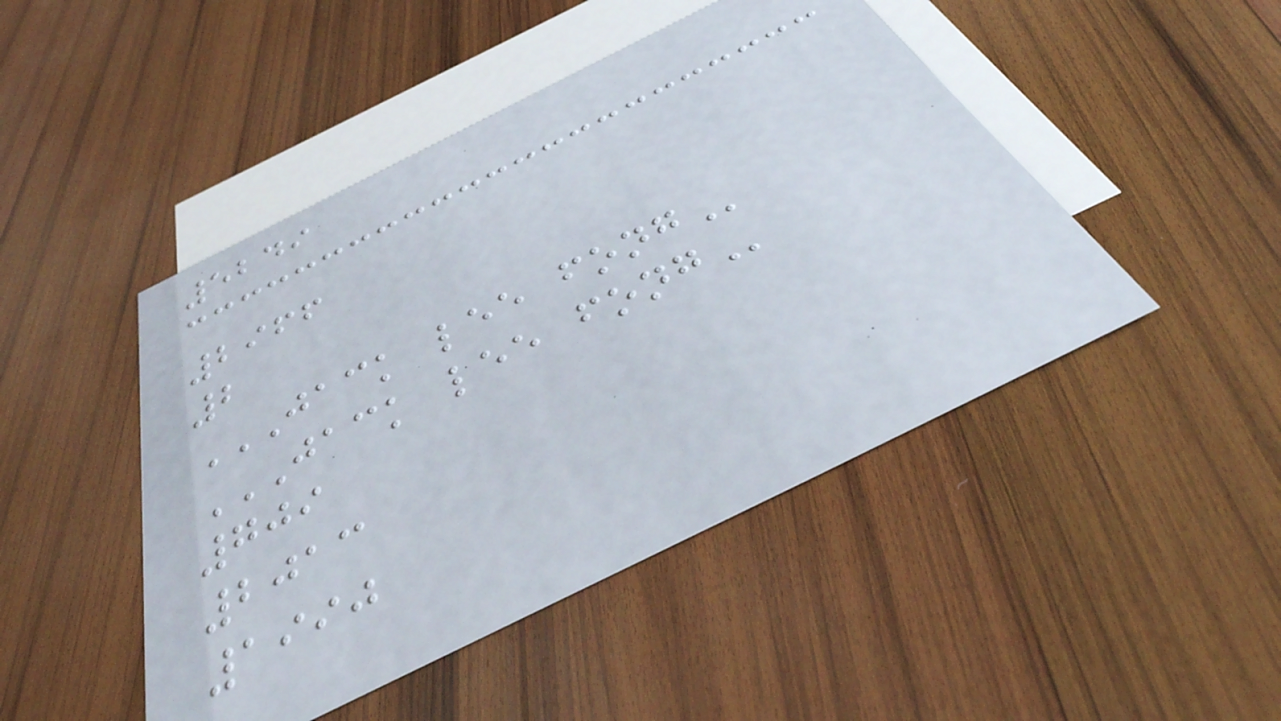5249
2966
2
JACK LEE FONG
JACK LEE FONG
709
2013
1990
